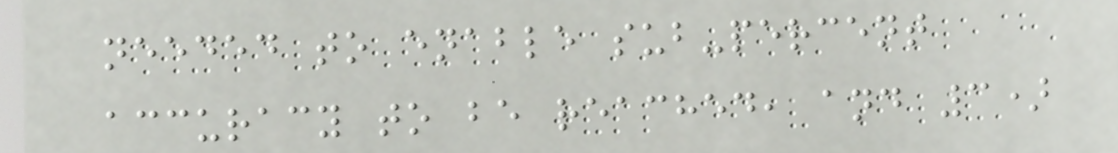needed to enable sub-percent
accuracy to be reached, and 3)
